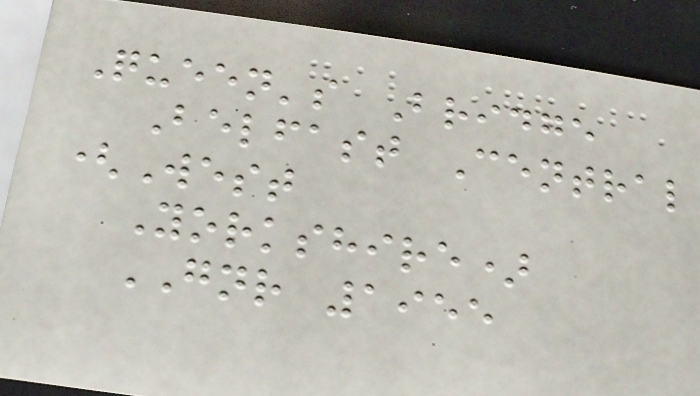Queen's Bridge
Belfast Central
(West
Yorkshire)
GNR 1955
